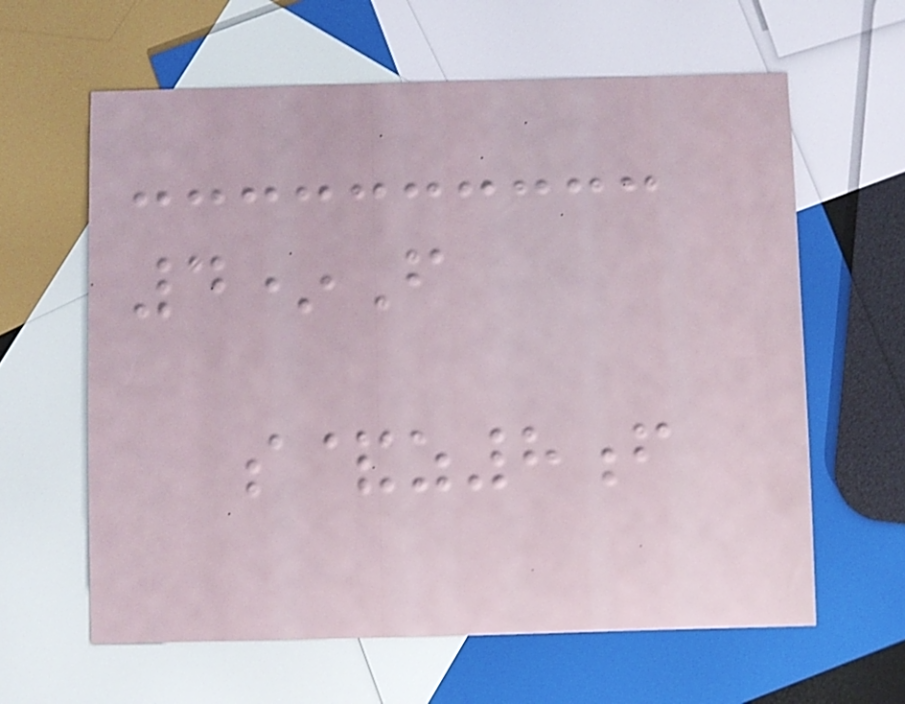4*F
s&z8f
